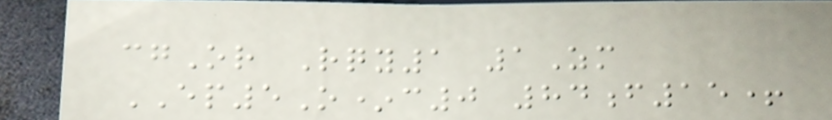cgOr Rqy1 1Zm
EP5O*c0 84f15+
